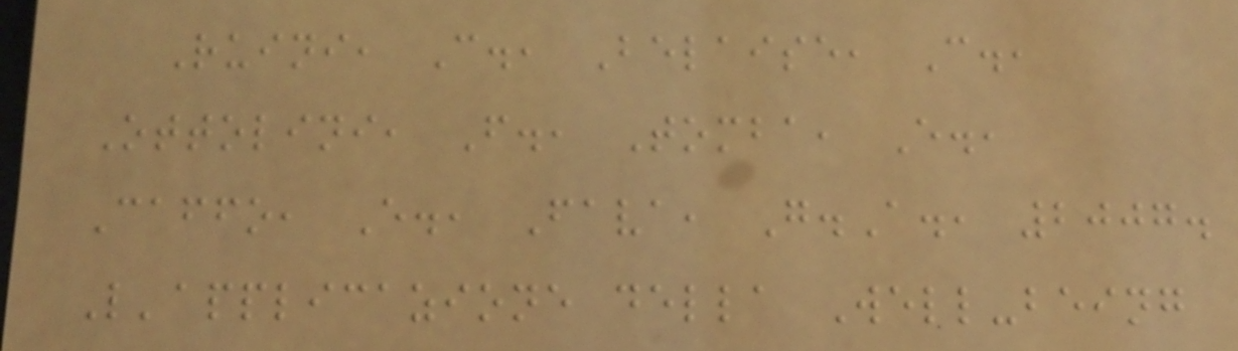Ruini, C., Belaise, C.,
Ottolini, F., Tomba, E.,
Caffo, E., Fava, G.A., 2007.
L'applicazione della Well-being
